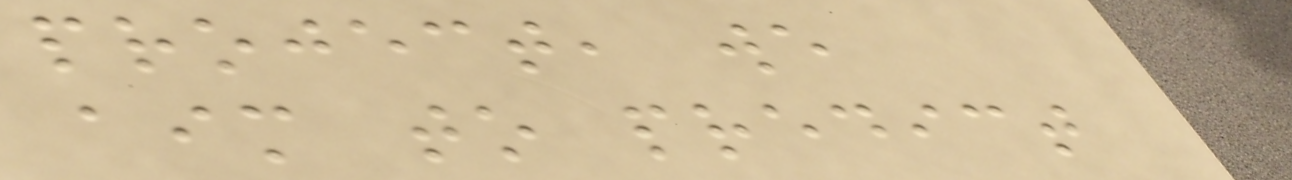project, we
aim to predict
